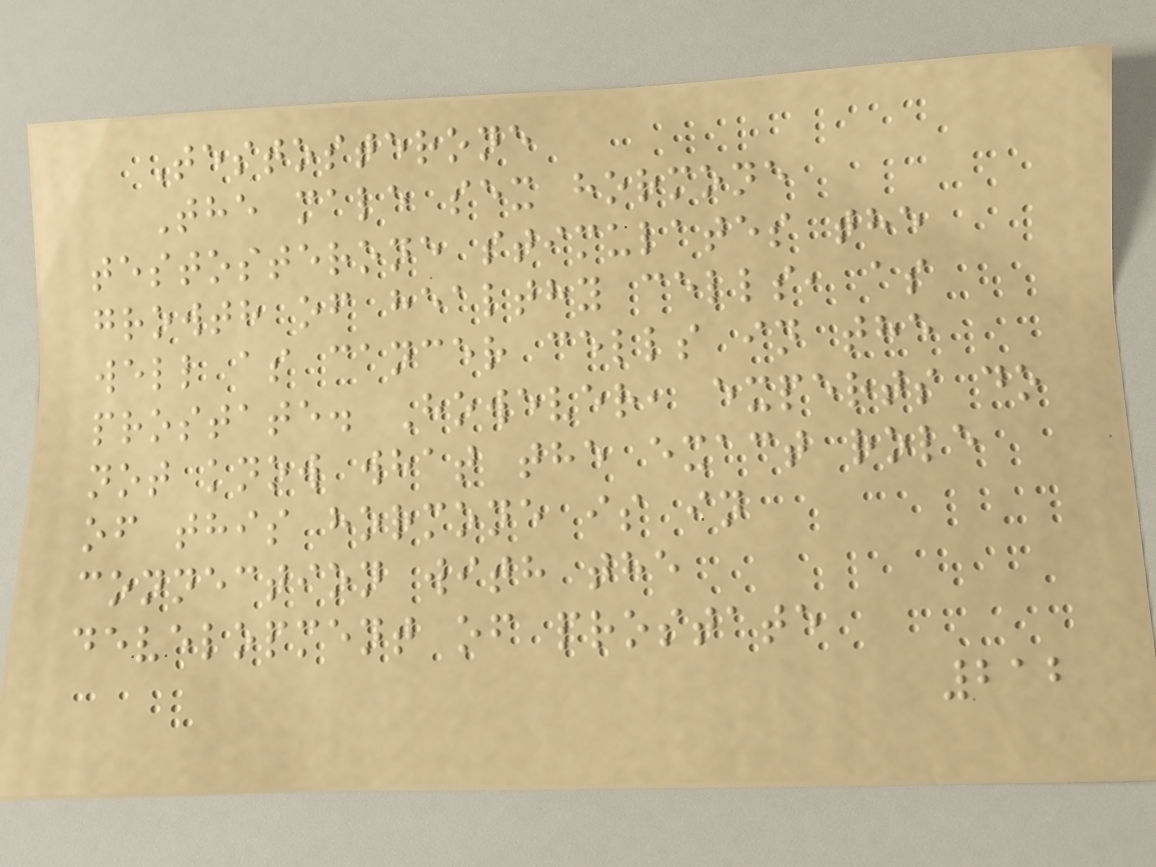Testosterone
The male sex hormone
testosterone stimulates the
growth of healthy cells, as
well as cancer cells in the
prostate. However, experts do
not know what the exact role
of this hormone is in
connection with the
development of prostate
212
